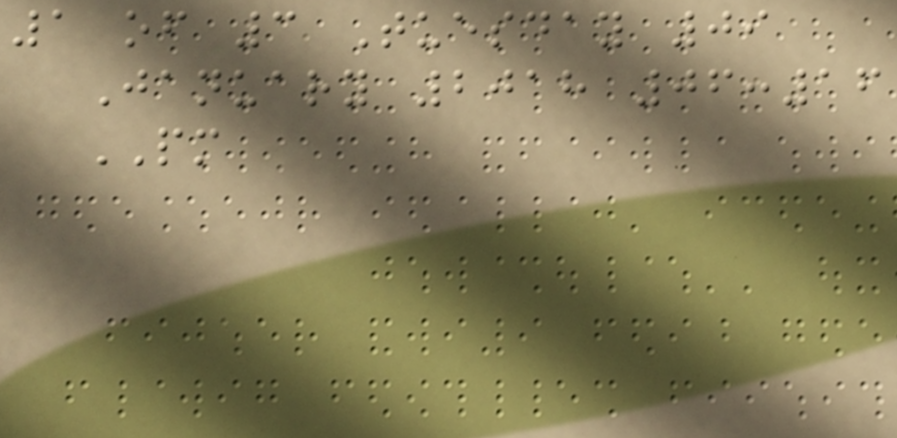1 of 3 Tuesday 09
January 2018 06:16
PM
